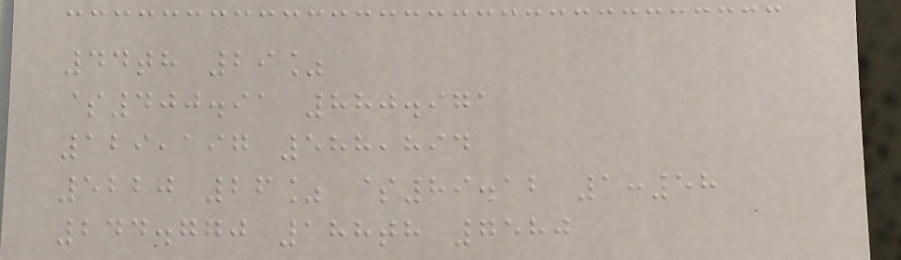44th 29%
$400.91 880.971
129,197 588,894
5220 26% $89.12 1:58
244.770 188th 7580
